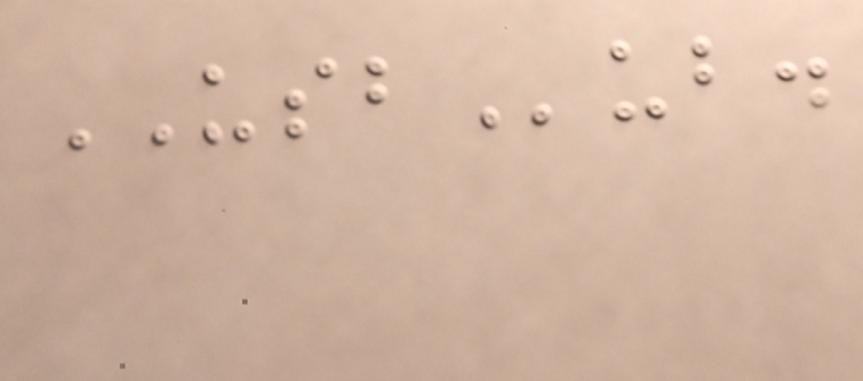USBub.
